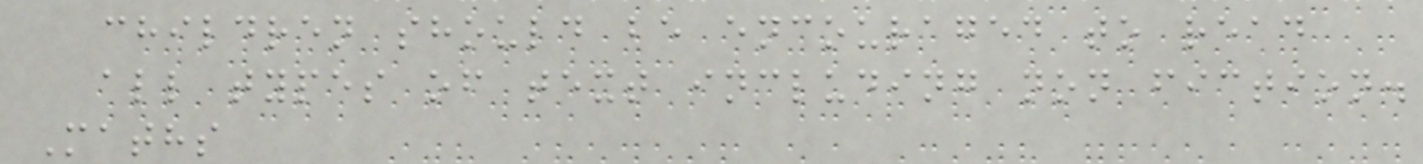children should be encouraged to read
all types of text including non fiction.
Maths
